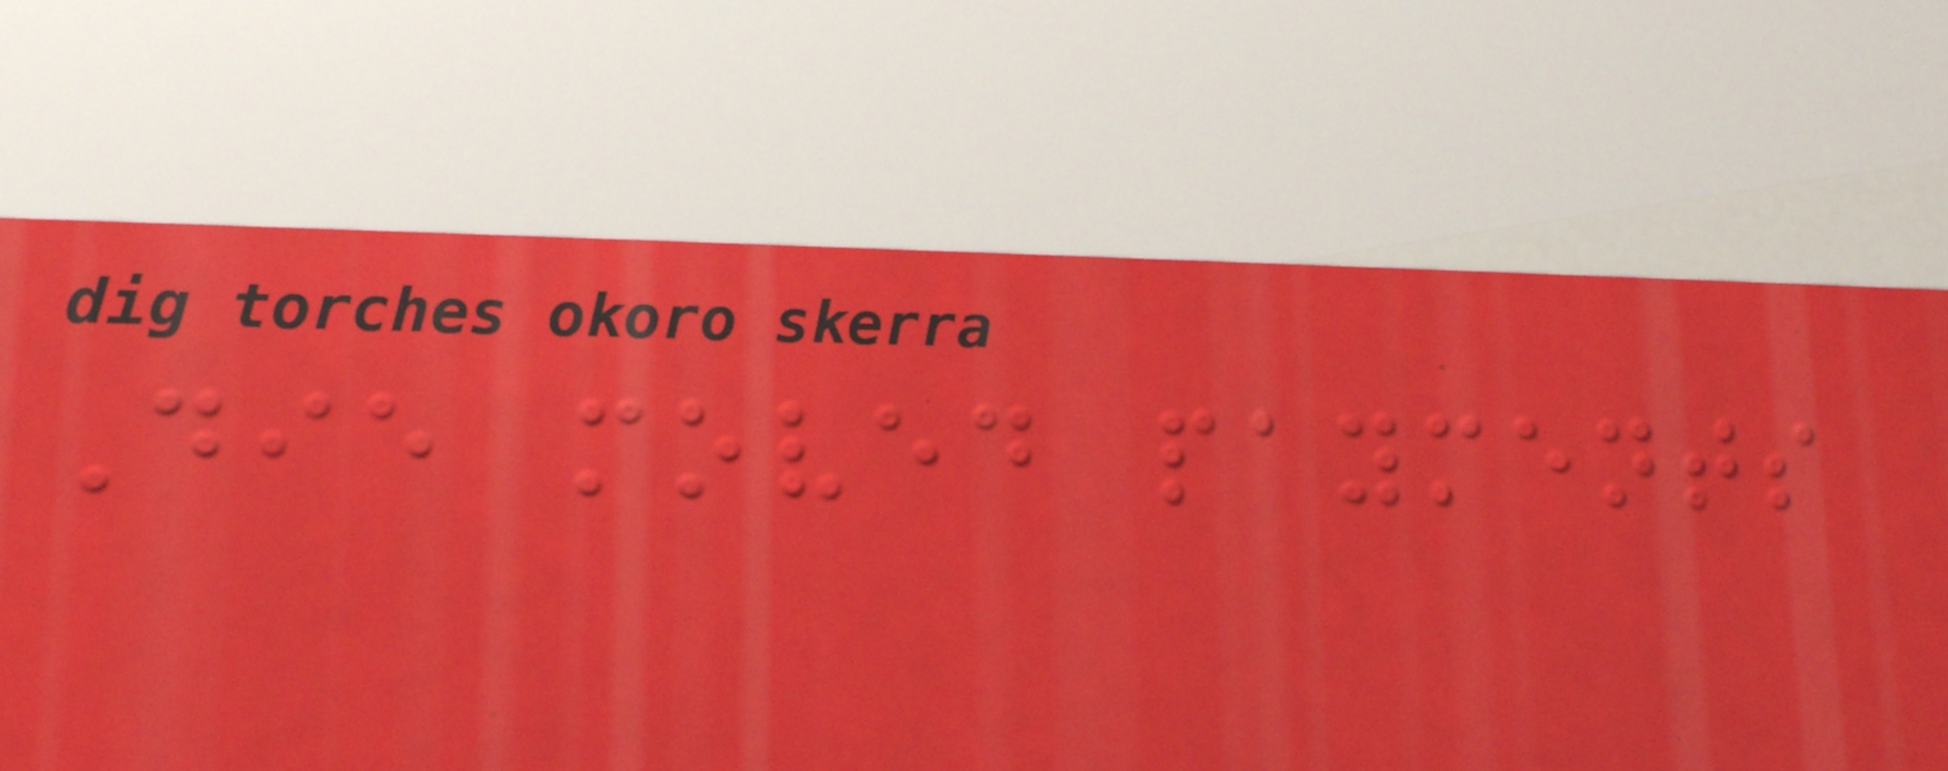Die moved payments
